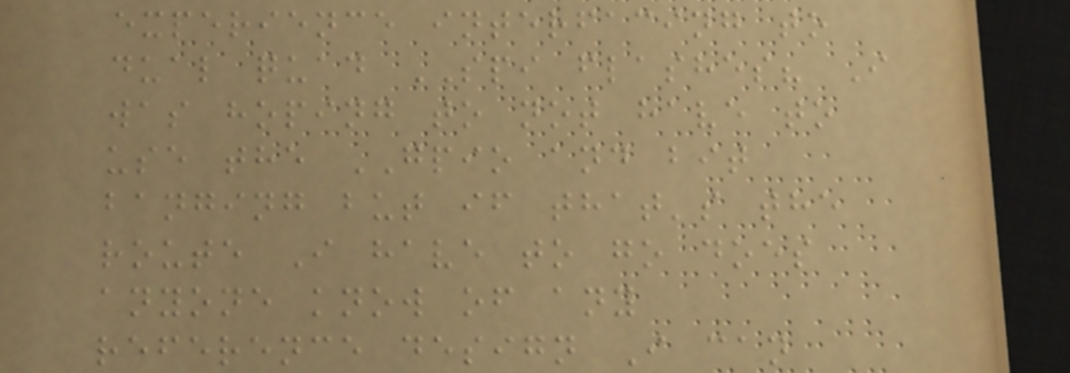experience interfacing to
dual quad SPI flashes? I
was hoping to not have to
use the GPIO and bit
banging but if that's the
route I have to go does
anyone know of any
reference design I can
